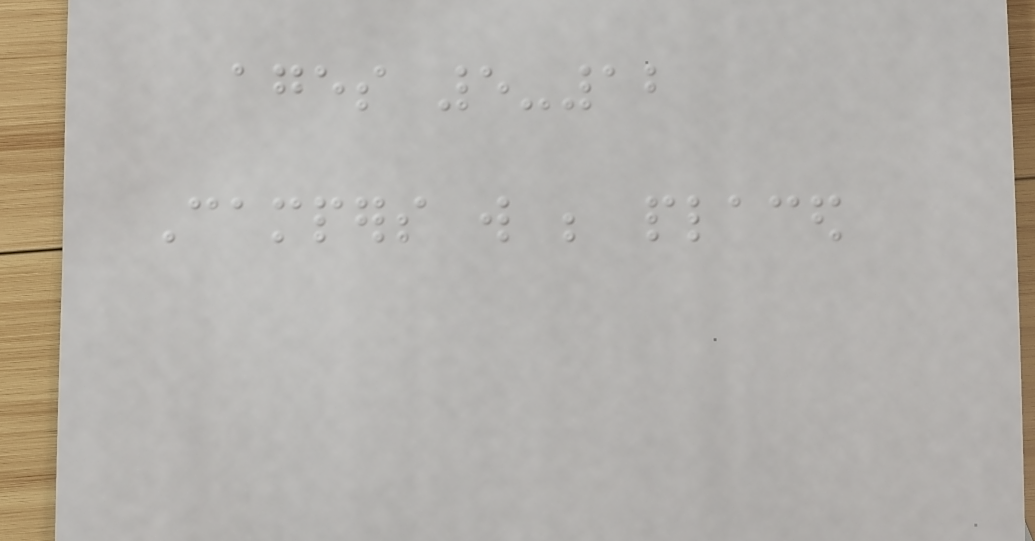ages 5-12
Campers will be placed
